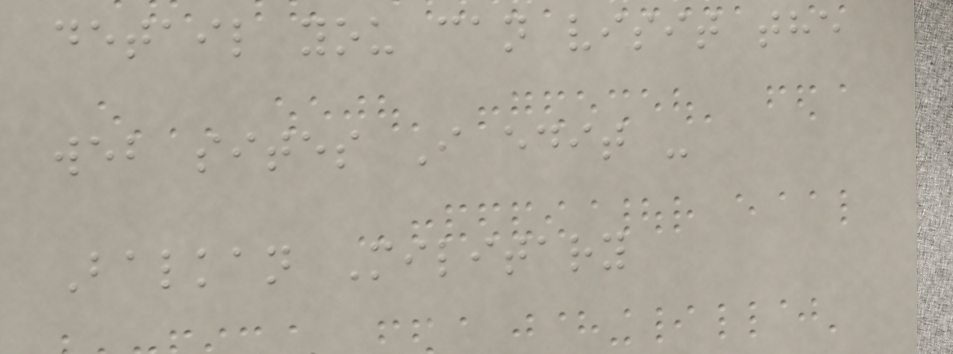detail you can visit the
web sites I edit -
Balkan Military
